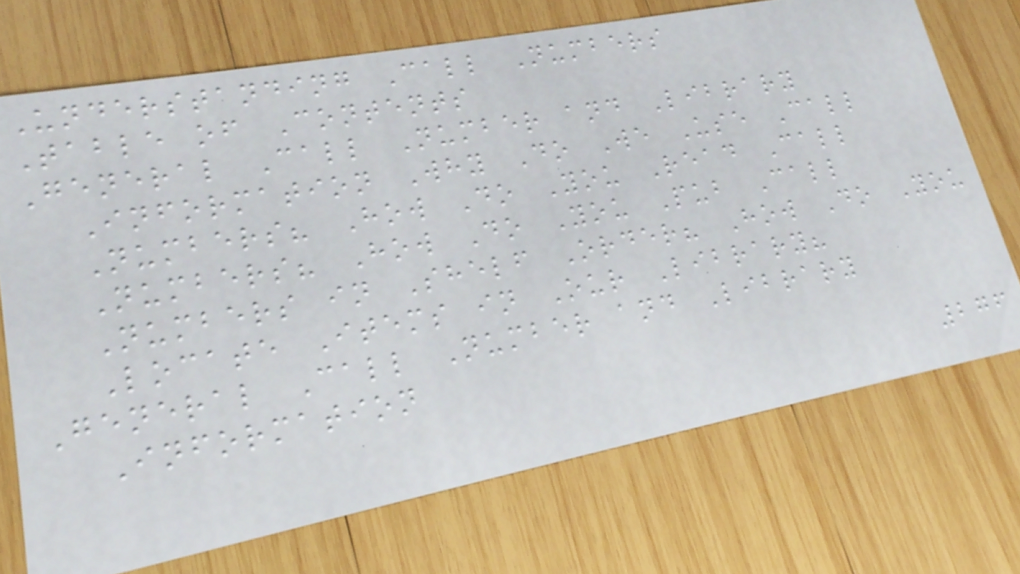Understanding Call Numbers
Table of Contents
General Call Number and Library
Information Why Do We Use Call
Numbers? How Do You Read Call
Numbers? How Do You Pub Call
Numbers in Shelf Order? How Do You
Locate Items in Our Library?
General Call Number and Library
Information
276
